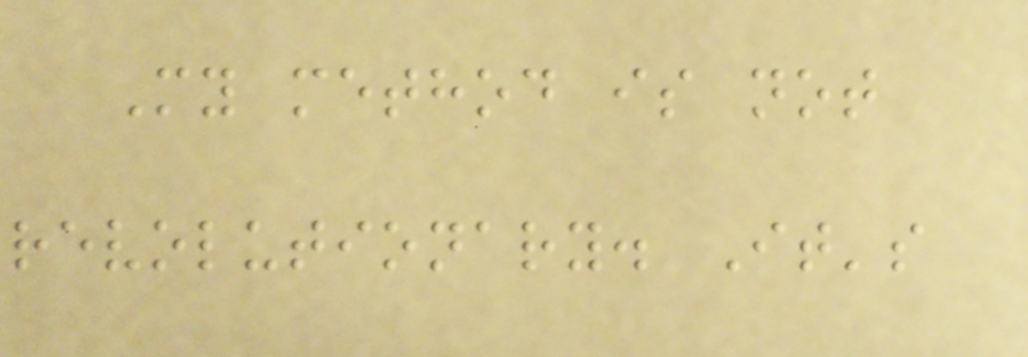My method is not
revolutionary. It's
